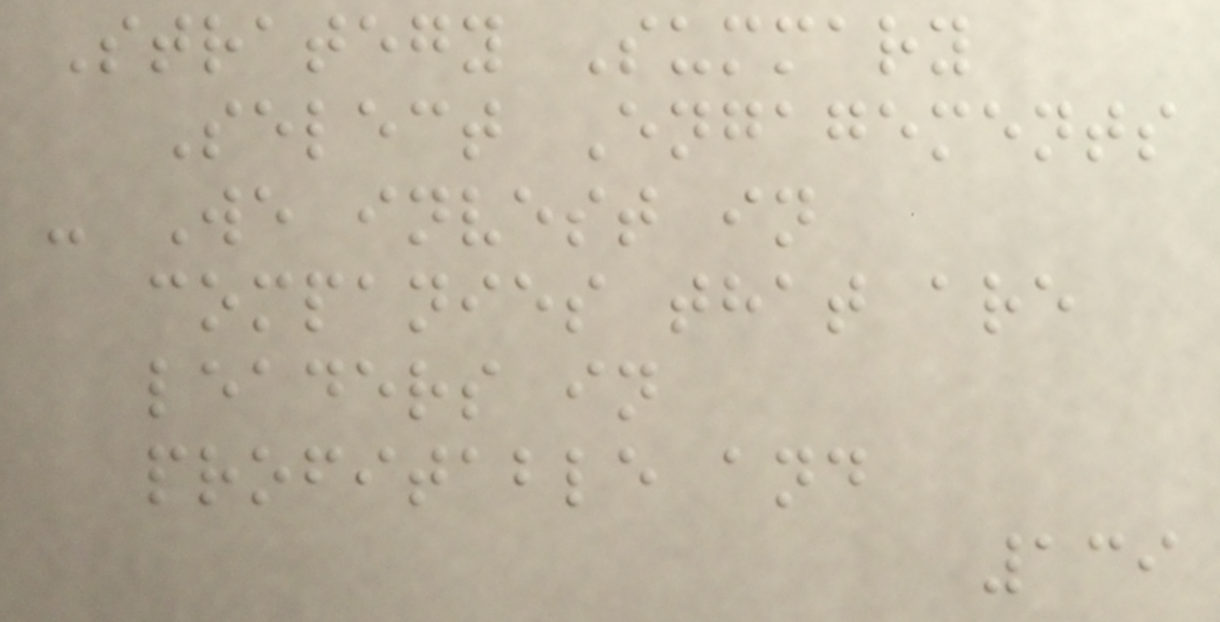Strategy Summary
Select Engagements
- We invest in
companies that are
leaders in
profitable and
139
